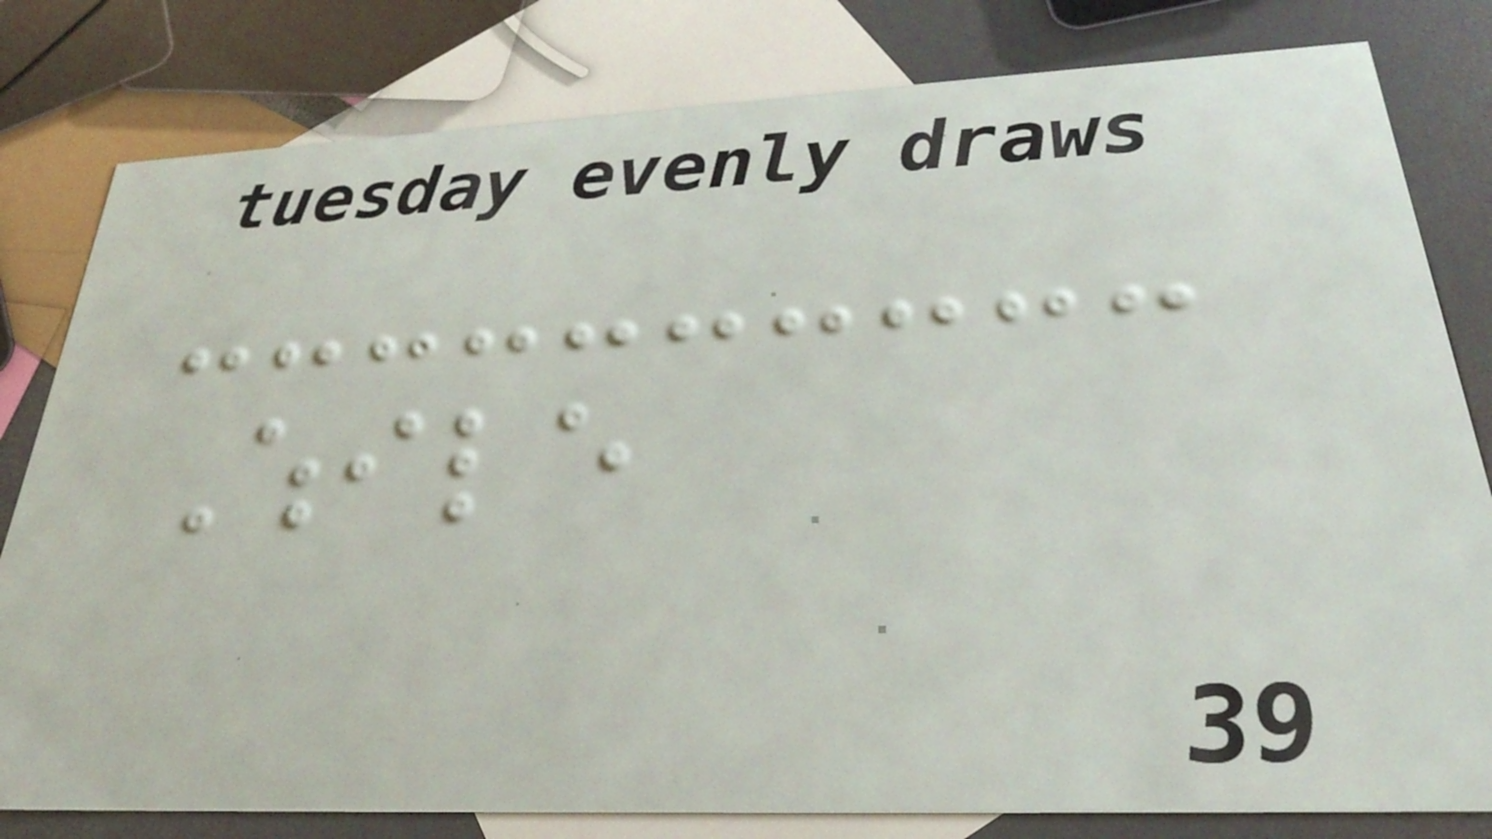While
